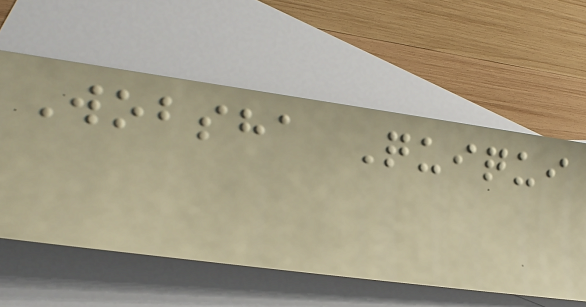Wobsha Quiqui
